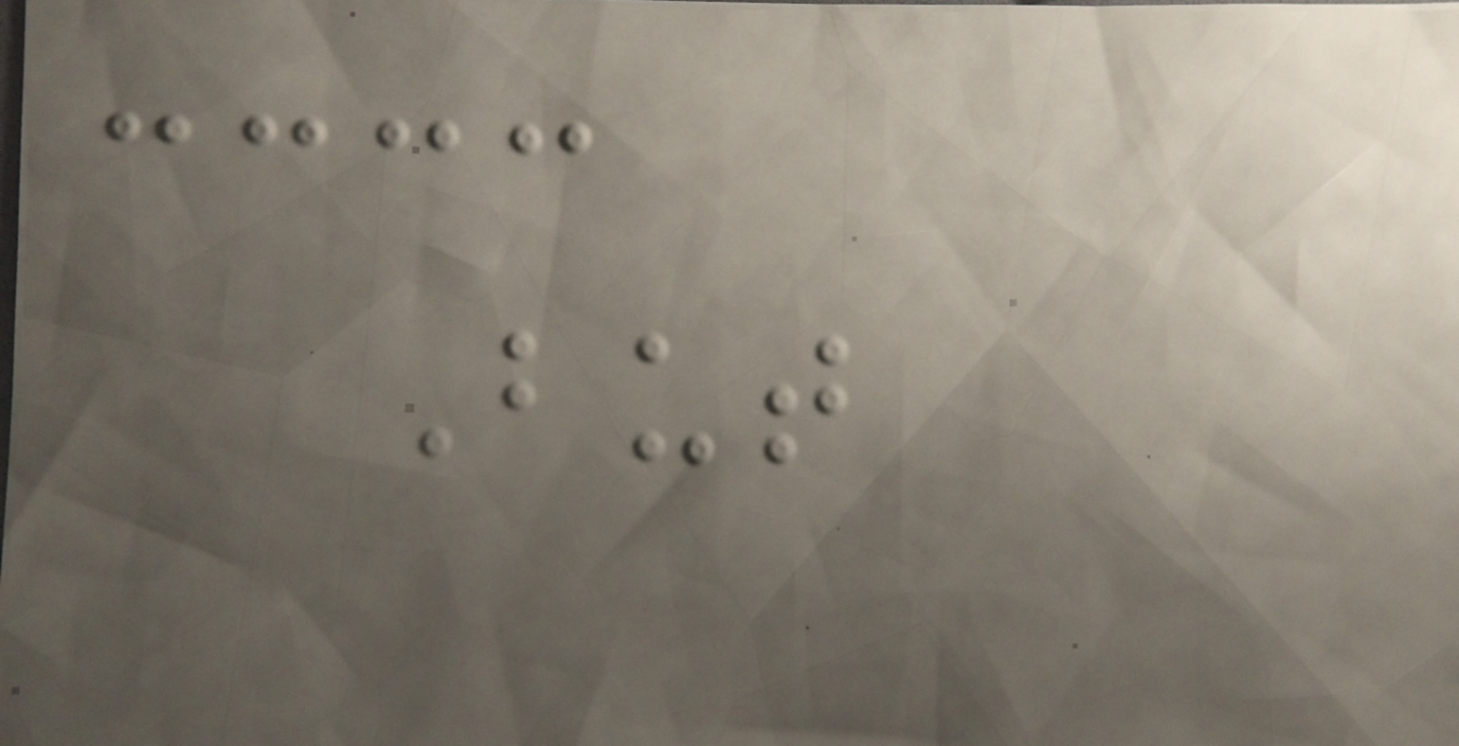But
